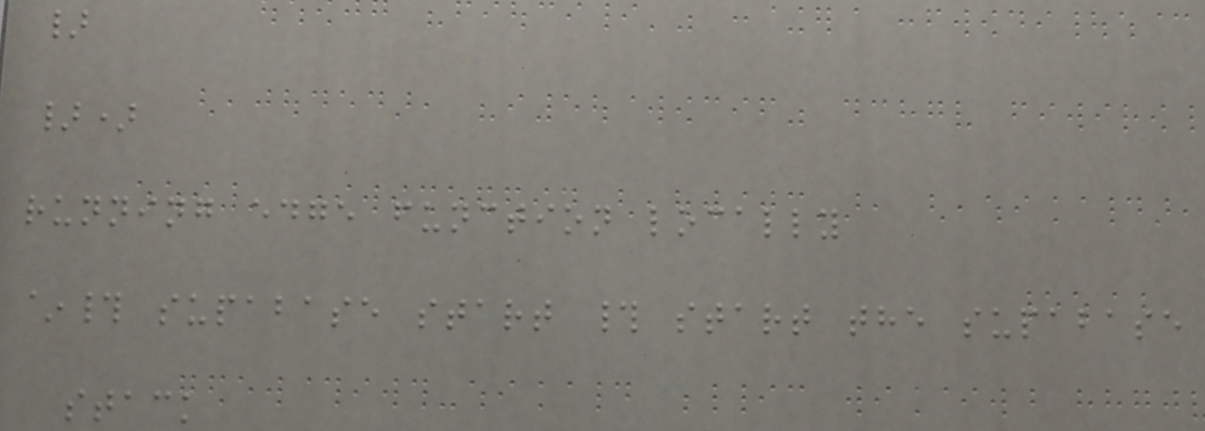}
})
running edge function locally
~# supabase start # start the supabase
stack
